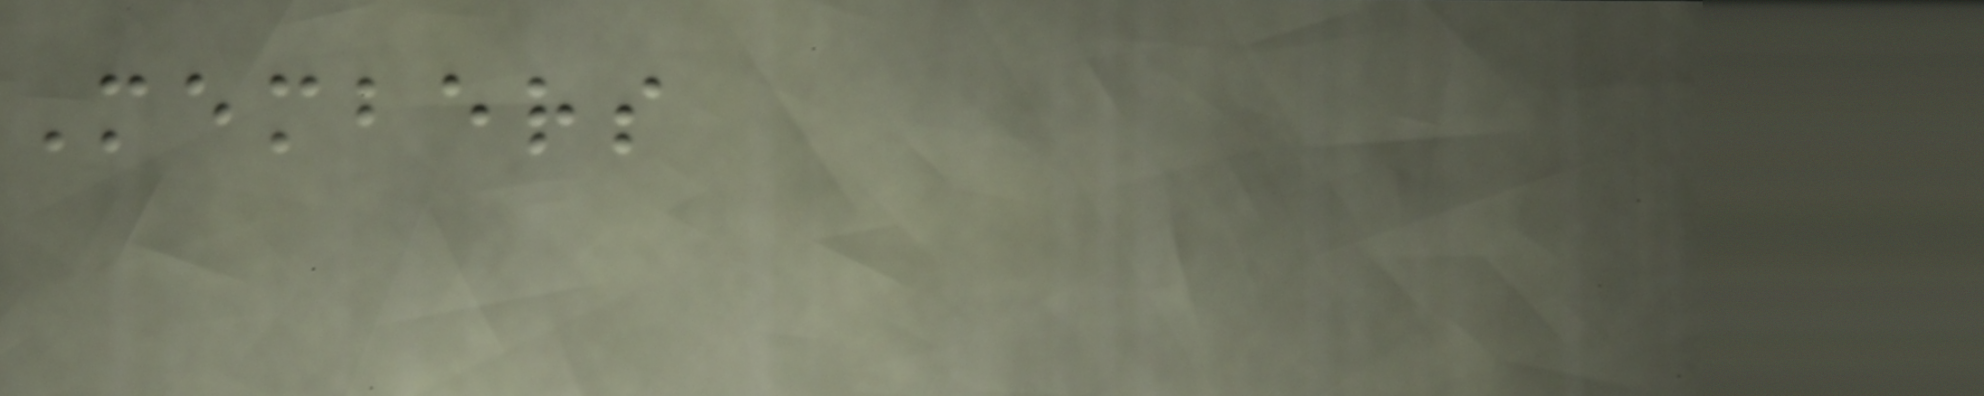Members
